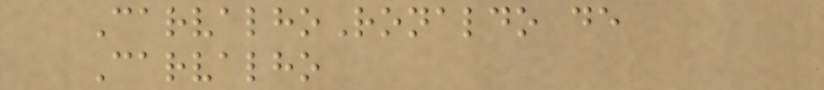CarvalhoRonaldo de
Carvalho
